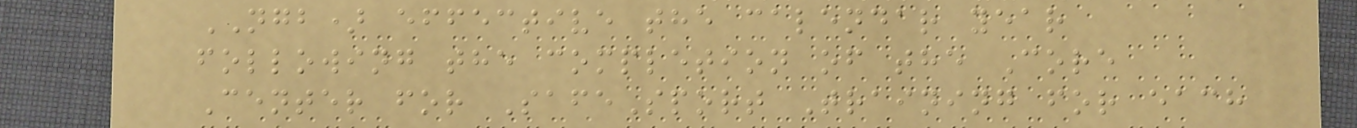NGB) effective the calendar year
following the completion of the Core
Center for SafeSport Training for each
